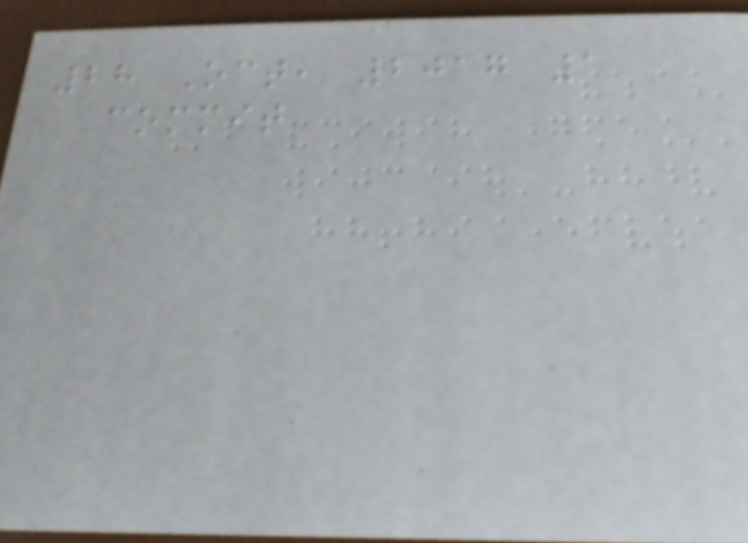28 Oct, 2017 1
commit
